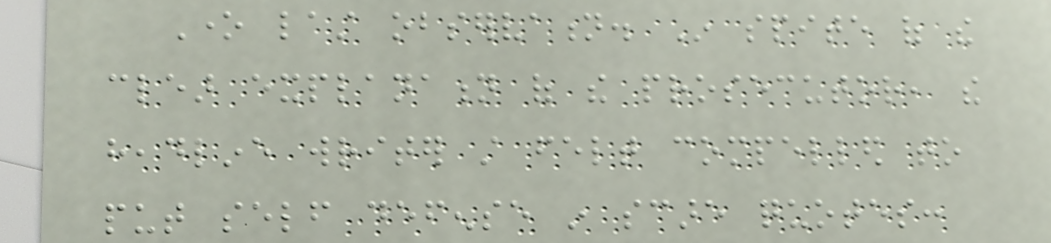One last observation. In spite of the
clear explanation of the prosecutor, the
headline writer still felt compelled to
put self defense in scare quotes:
